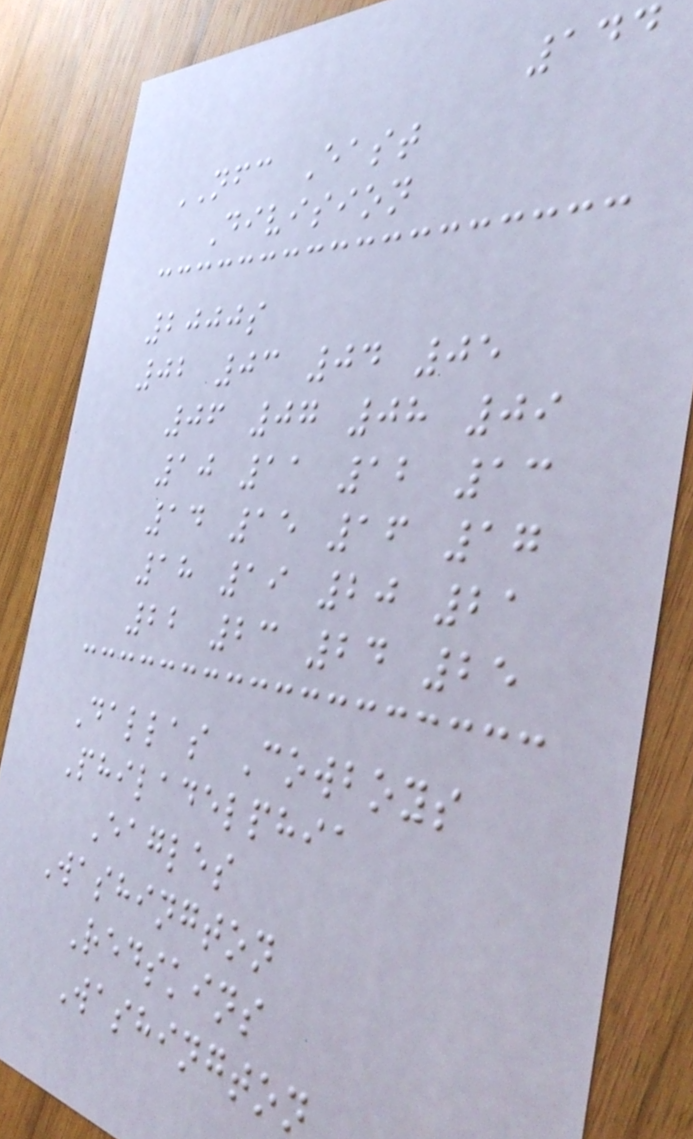144
NFC East
Division
2000s
02 03 04 05
06 07 08 09
10 11 12 13
14 15 16 17
18 19 20 21
22 23 24 25
Dallas Cowboys
Philadelphia
Eagles
Washington
Redskins
Washington
